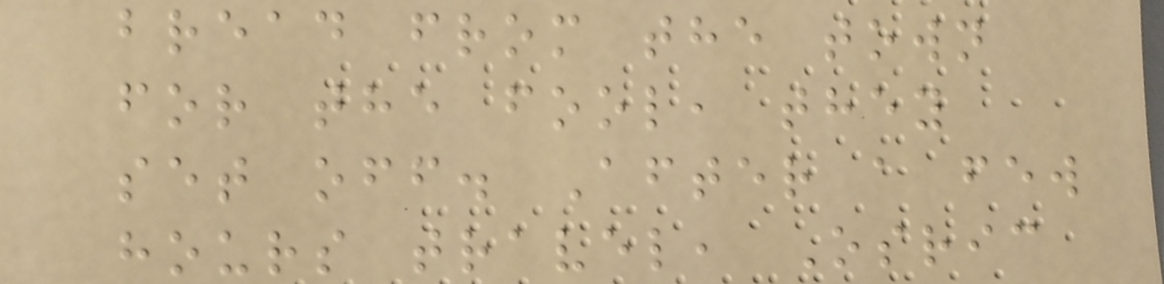bread from the town
for the fool, they
set off. After a few
hours travel, Osric
